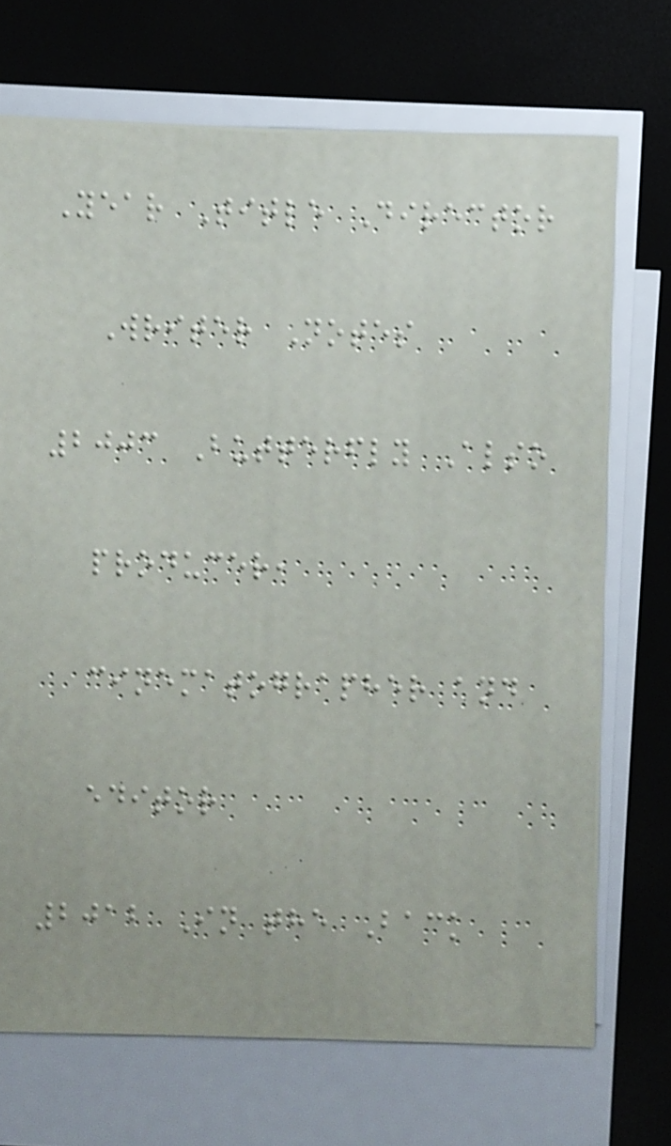Year Title Director
Writer Notes
2003 Butterfly Also
producer,
cinematographer and
editor
2012 In the Back
